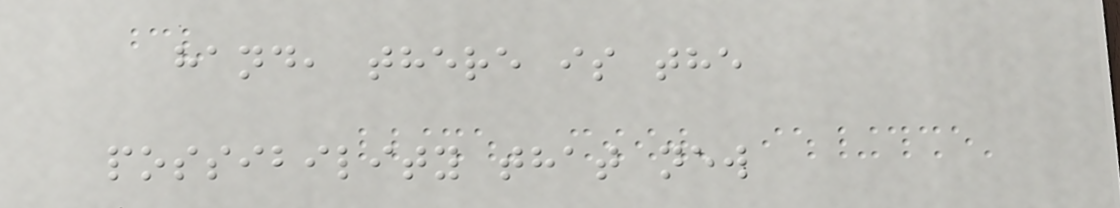hand, there is the
possibility that new
